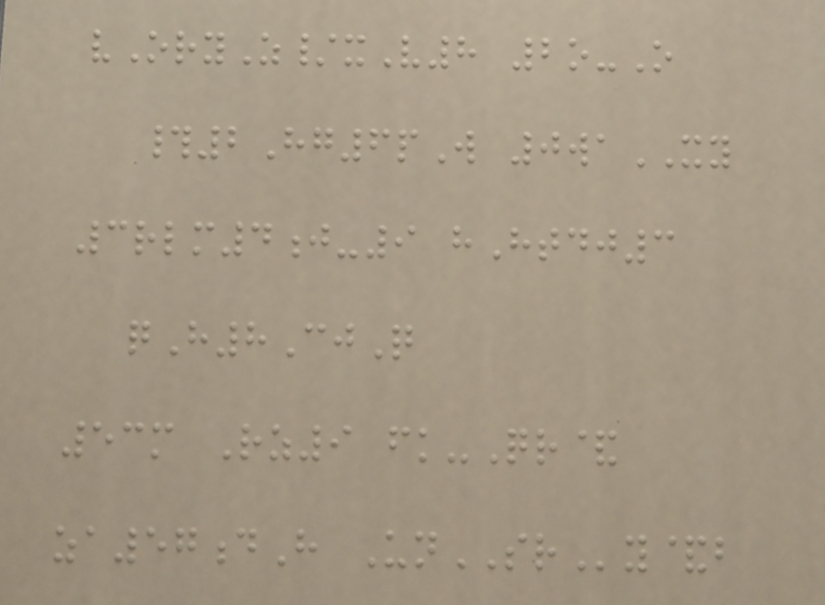vOryZ/xV8 2o-O
#2Hg6pW 0waXY
3rlm4j-9 hHtdj3
qH8CjQ
53m Rz9 fk-Qr&
za57dH UnSRy&b
